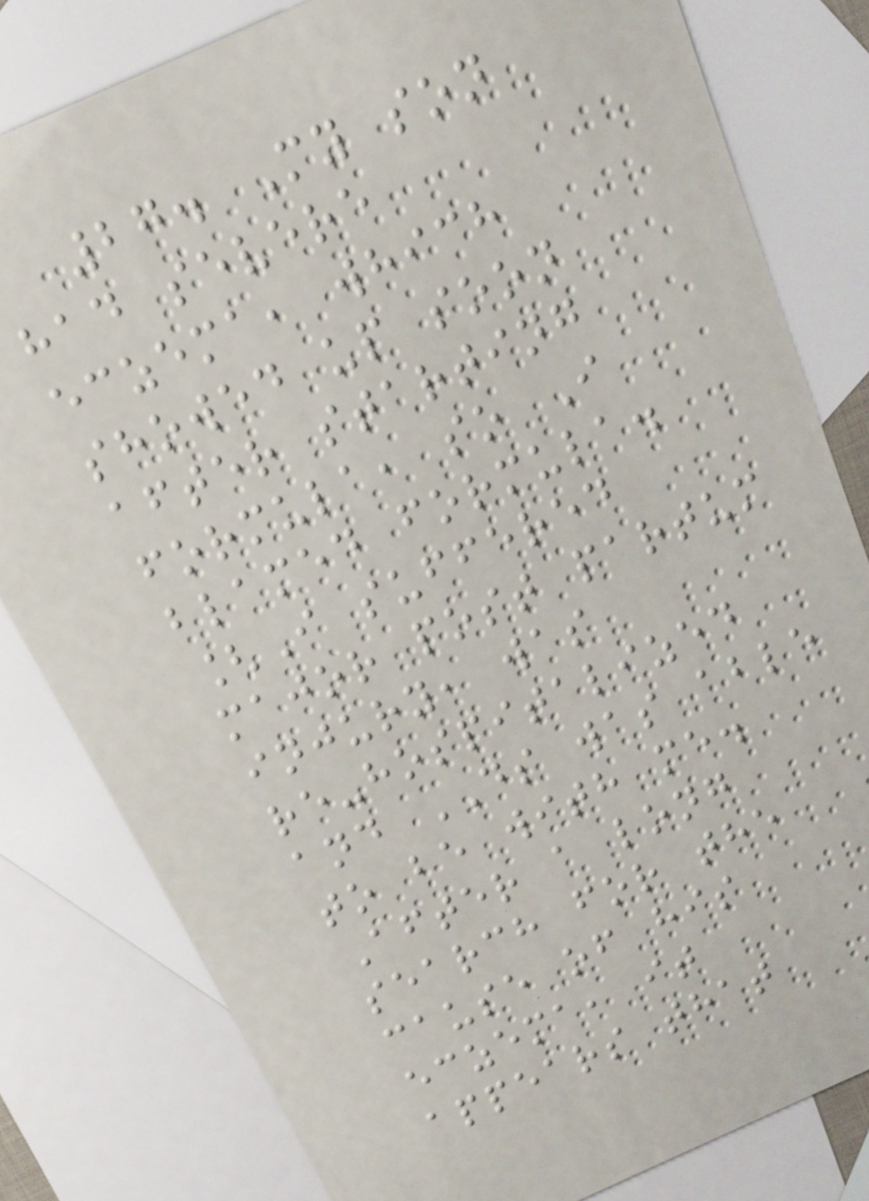27. My son
had severe
eczema, which
showed up soon
after starting
formula, so I
blamed formula.
[I suffered
major post partum
injury, was
re-hospitalized
and DS was able
to be with me.
After a long
search for the
cause of his
eczema, it
appears that
